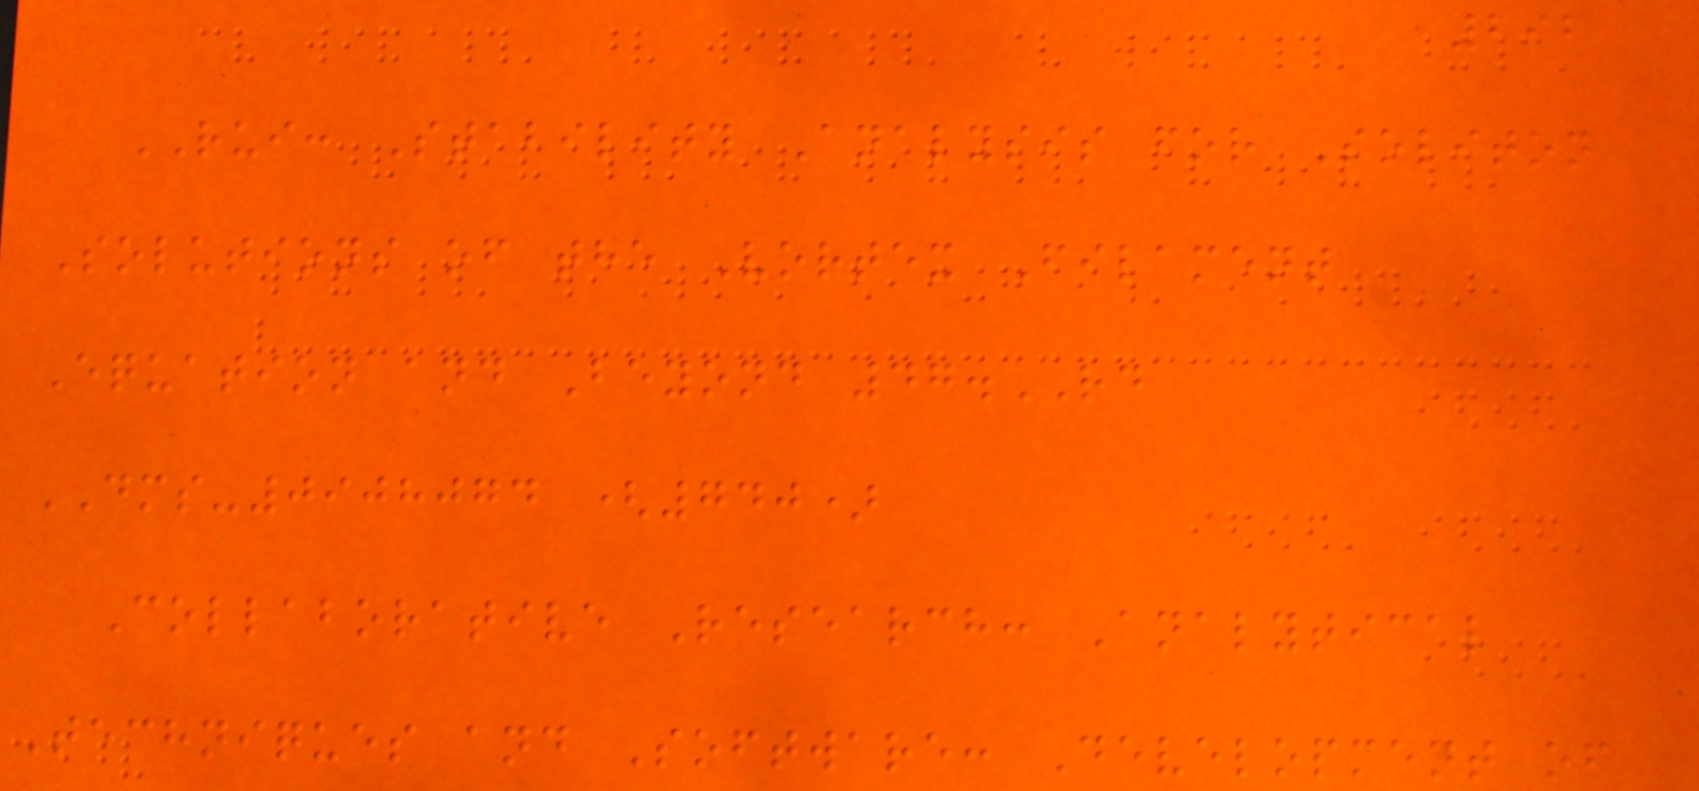292
RUI: Stability Analysis for Soliton
Solutions of the Vortex Filament
Equation and Beyond 47.RD
DMS-0908074 (740)
Collaborative Research: Analytical
Techniques and Software: Development of
